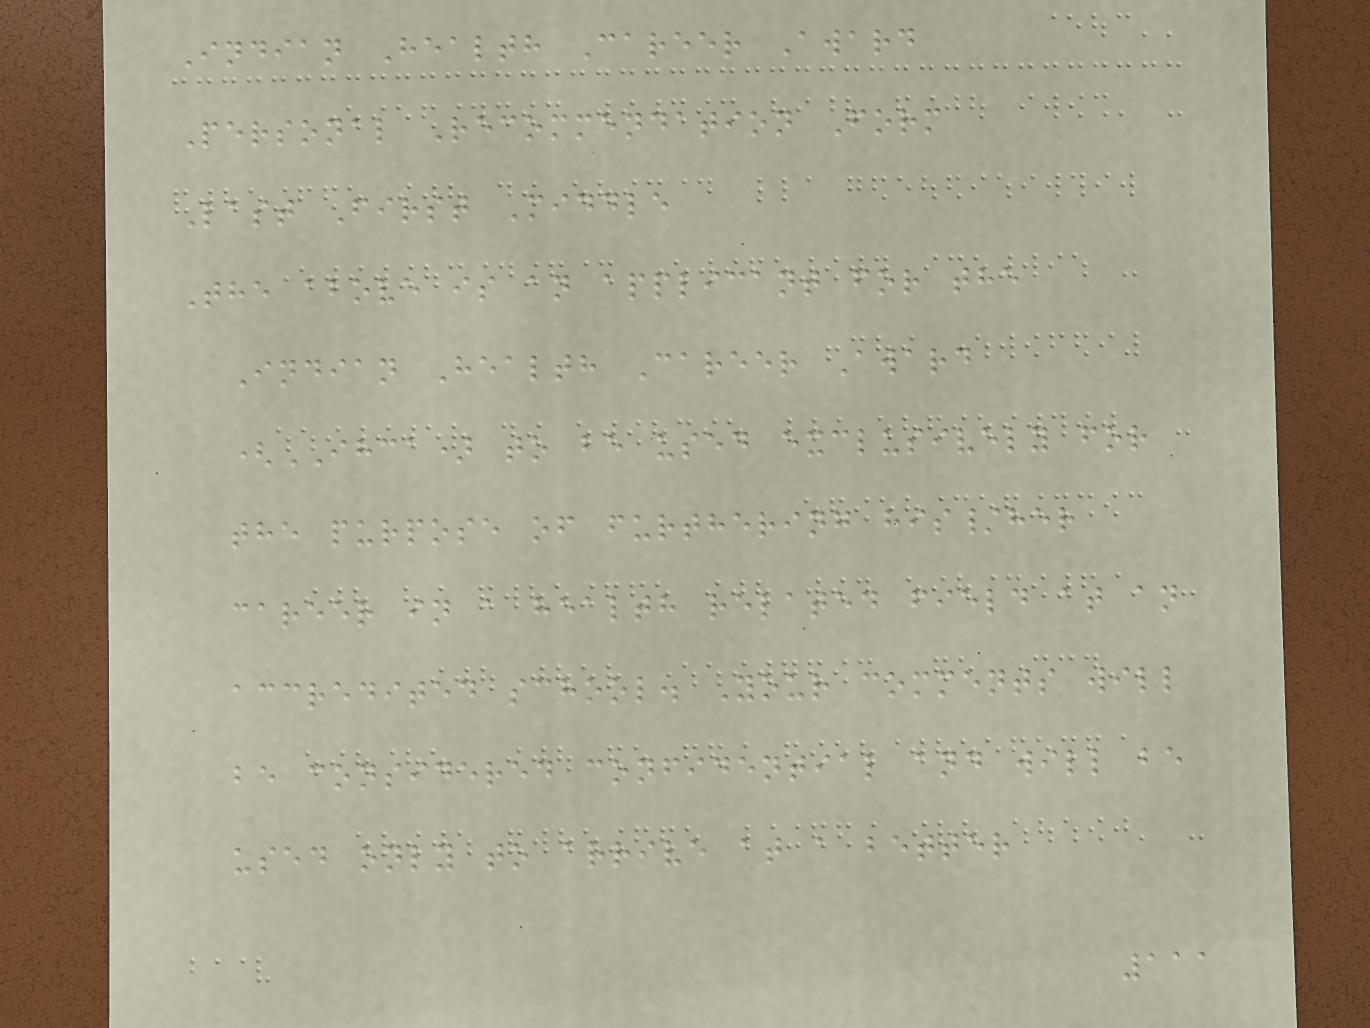Indian Health Career Award
Personal Recommendation Form
Last First Middle
The above is an applicant for the
Indian Health Career Award
(IHCA) to be used exclusively for
the purpose of furthering his/her
career in a health related field at an
accredited school. Your comments will
be considered confidential and will be
used only to arrive at a better
111
